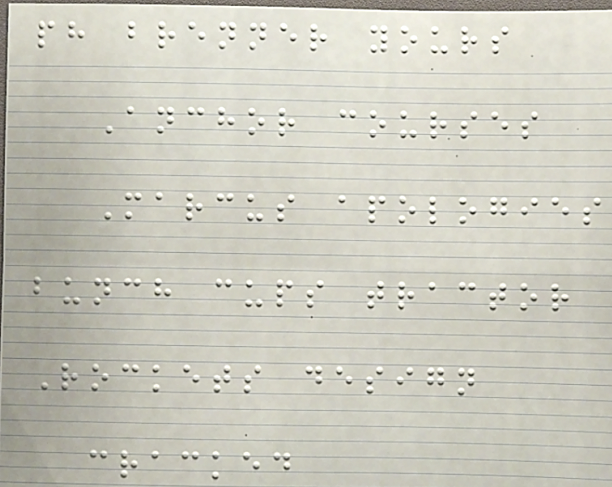ph brenner yours
Anchor courses
Marcus apologies
bunch cups tractor
Rockets design
cracked
